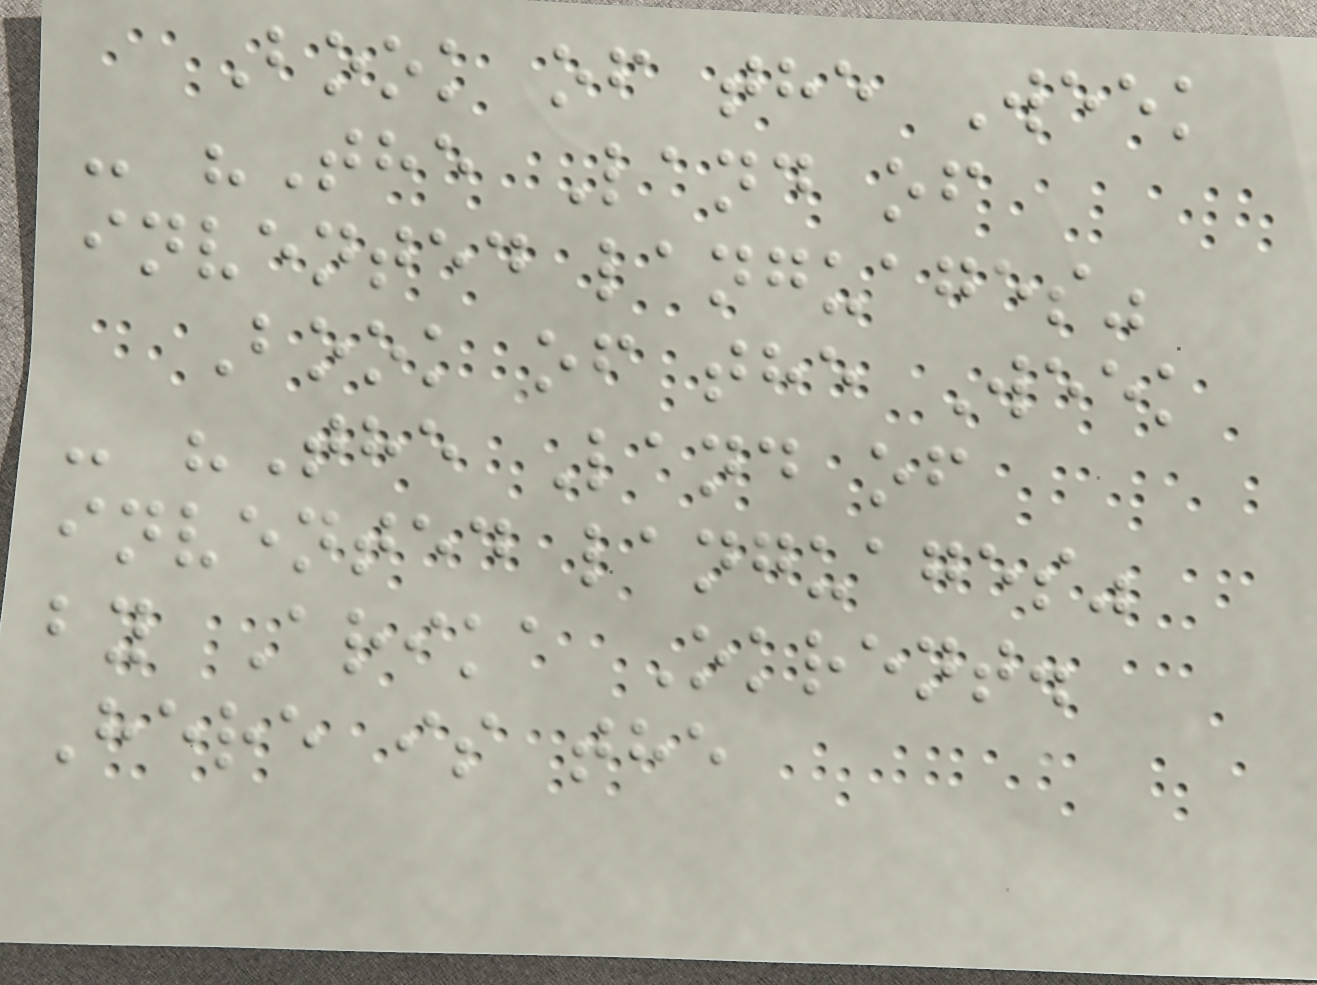Book of the Week
- "The Land of
invented languages"
Book of the Week
- "The Land of
invented languages"
by Arika Okrent.
Here is the
